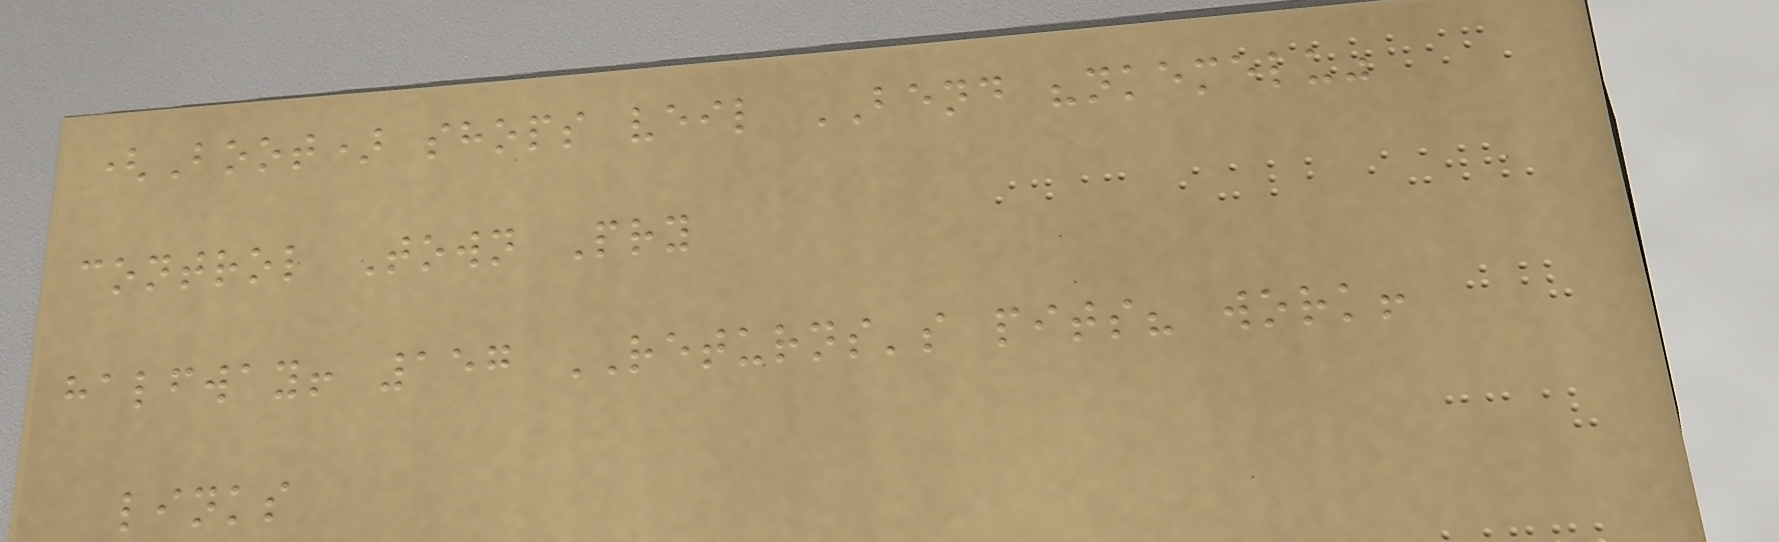(Boot) shops veil BEND "nkemelu"
control Town Pry
halfway! 157 RETURNS's pits? work!
links
